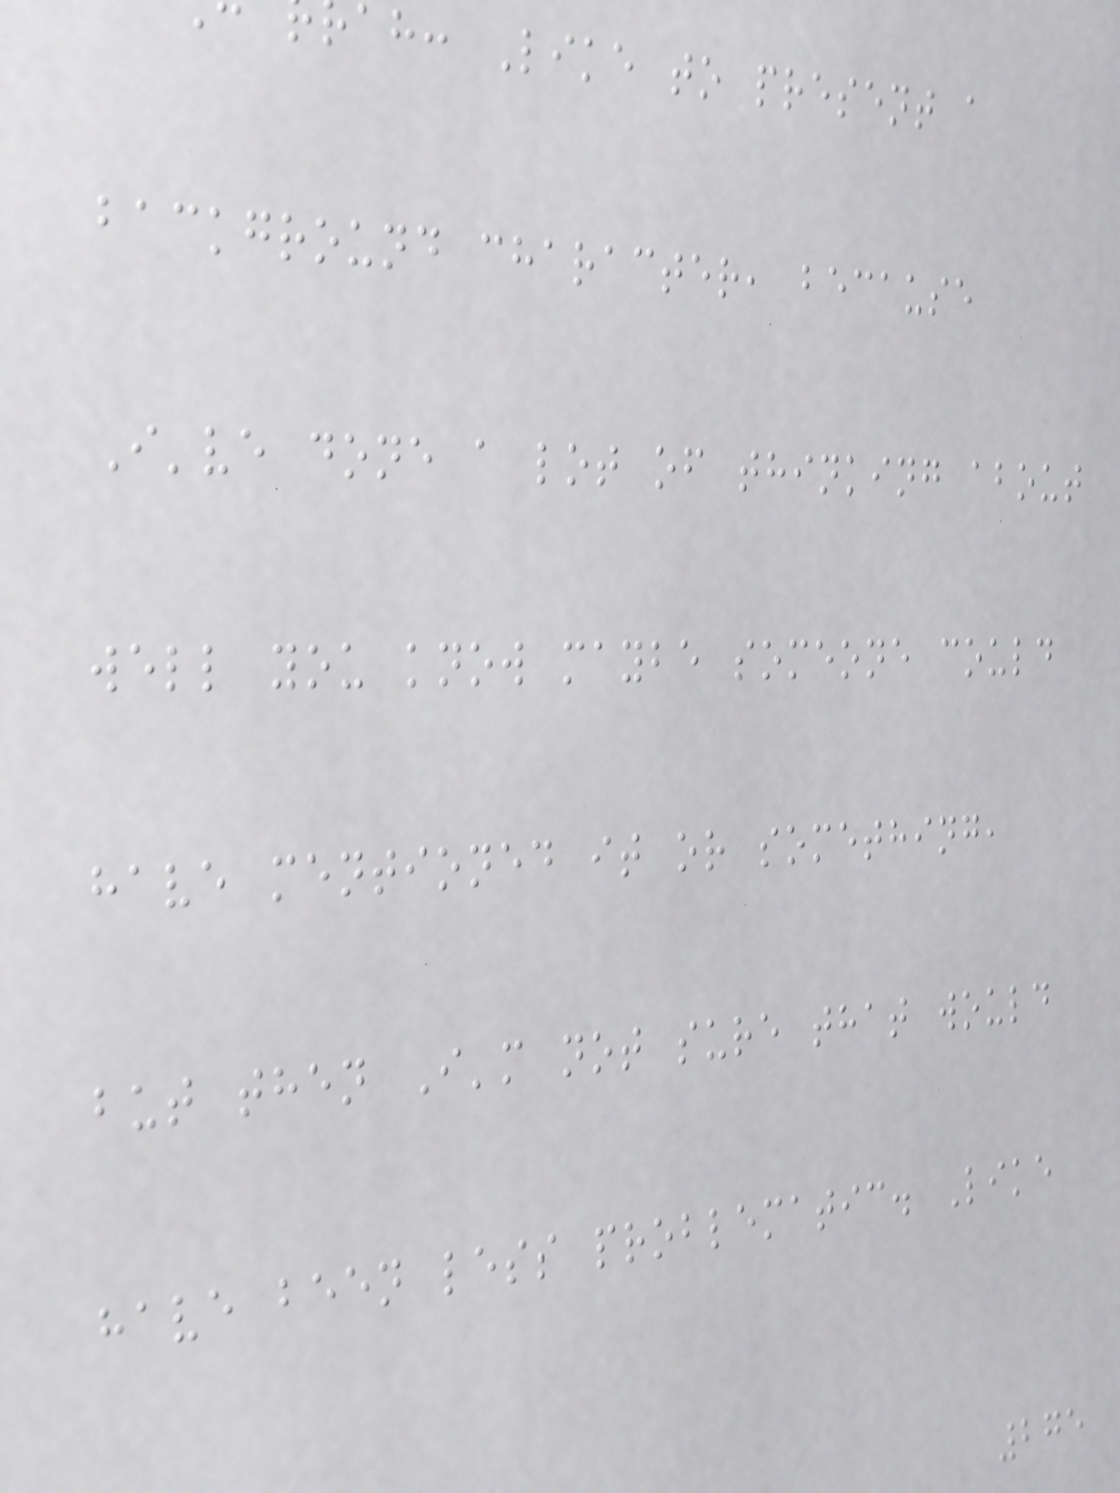ah: Like to present a
background character, because
I've done a lot of thinking about
well you know maybe someone could
have mentioned it or something,
but then I'm not sure that would
have been less problematic. Like
275
